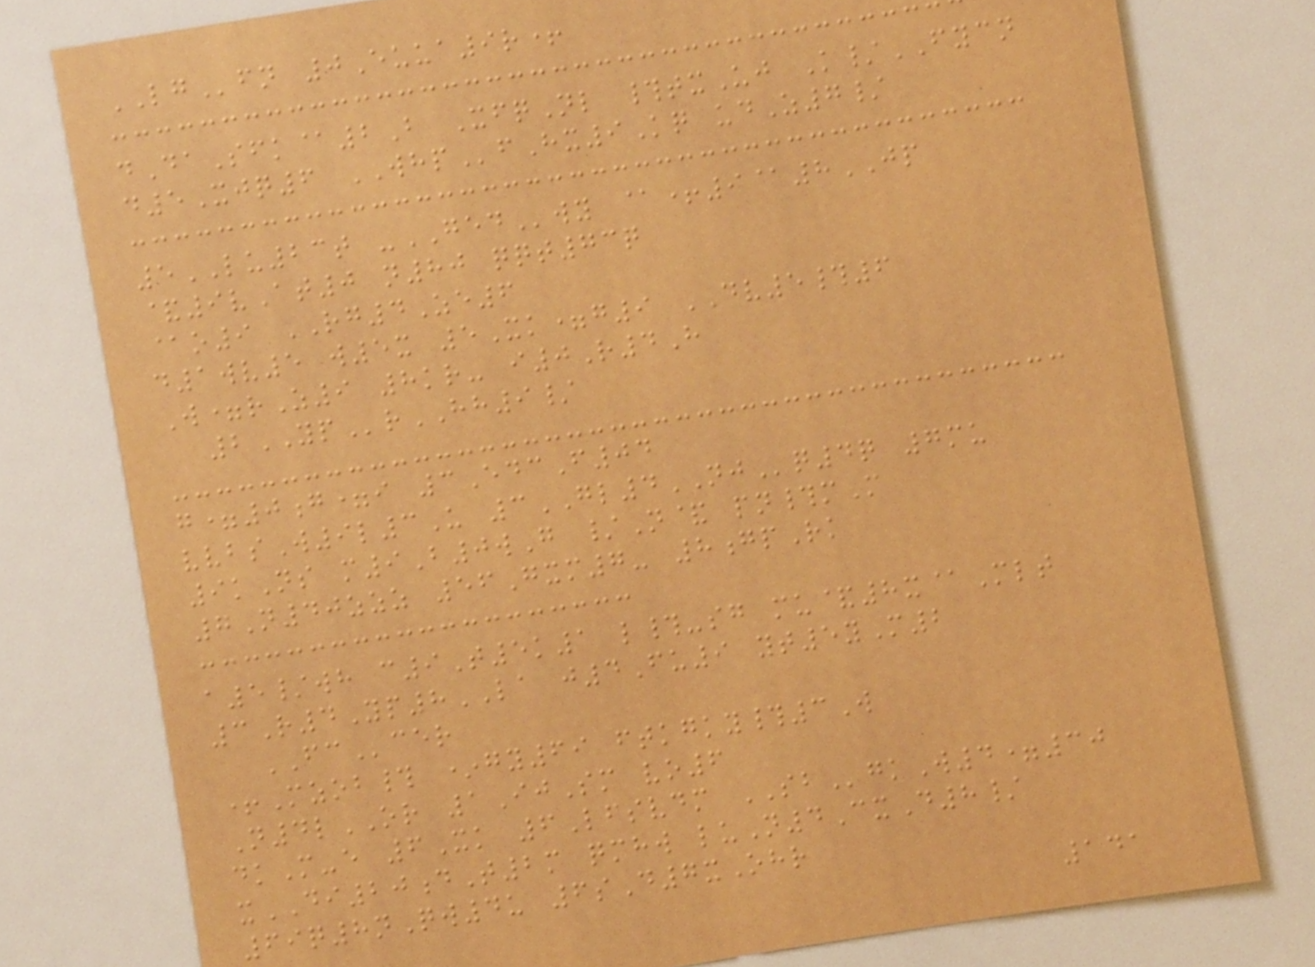LGfn 0Euua9r+
dDaSfk@2B XfqNl #txUj K/FYCN
d5Xjq6 WHPfHx9Kq udZ7/
5LU23t -GEDwy @+9@8JP
&9vAt0 n80 qqt73q
@o9 RG4Ze6
d1wv5 w5x 5Xk=g9 DV5#6
W=rZ9 8kr- i0R4H
2YPrHH9/
g=0g=i 3EdcF04
vvbsW9l3U 3GL4NJq4q 7mu
9kNs m9B0wG /N& pn#mM
7N40zzz 56Gxm7- 8gpRk
a5/wh c9T5k1 l#-sg mu&8x@Mlt
3R4Yp8LA j4Fu9 yt5yM2
FCcer
+Mzob# *gy69 ftkgky#3W
N4lOR 1IjSm vo6
dkM-e 6Xk 6Lfsvdm SBgkW4=30
xDI20dT2m qmhw luN4CxD8/
69q8nQw4u 6sD7xOhr
141
